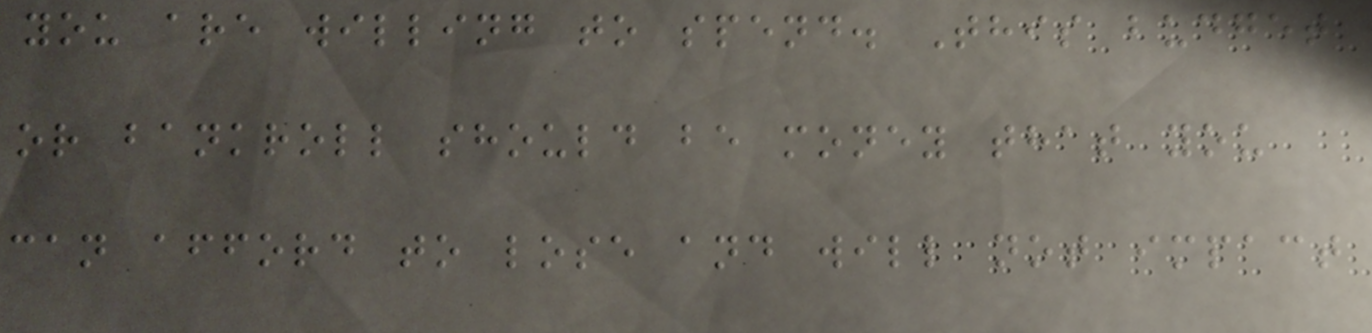you are willing to spend. This budget
or bankroll should be money that you
can afford to lose and will not impact
